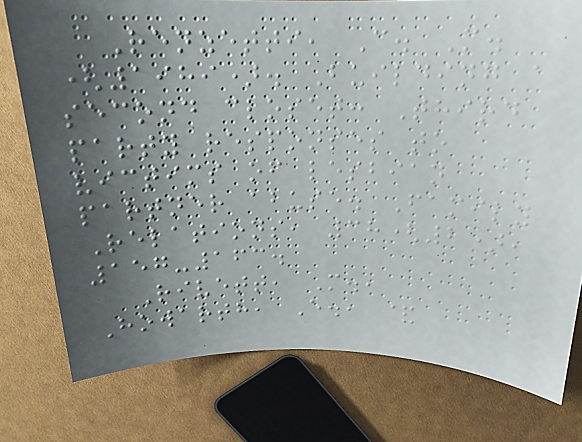Renzetti, C. M.
(1989). Building a
second closet: Third
party responses to
victims of lesbian
partner abuse. Family
Relations, 38(2),
157-163.
Rivett, M.,
Howarth, E., &
